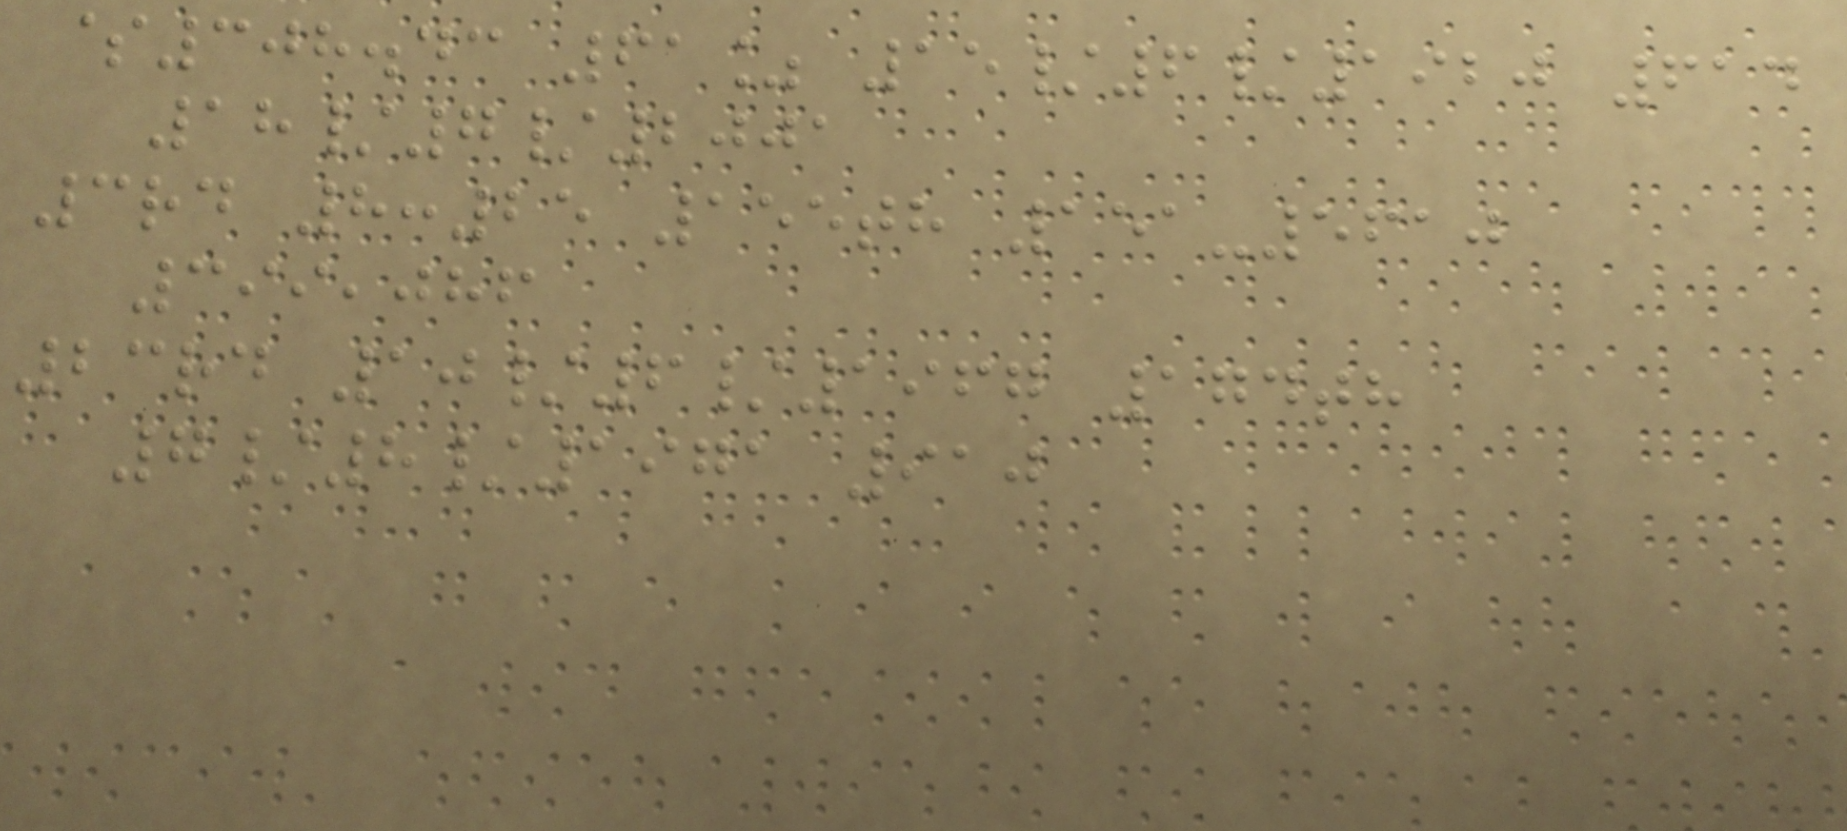$308.43 61% 15/6/1920 614
18/7/2001
3rd 8:25 155th 151-5610
399,086
23rd 10/6/1967 174th
7/8/1971 910
